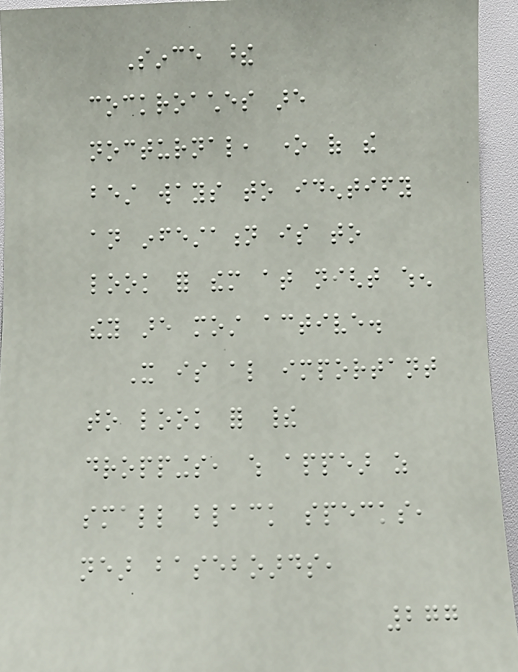Since these
cockroaches are
nocturnal, one of the
best ways to identify
an infestation is to
look for them at night when
they are most active.
It is also important
to look for their
droppings, which appear as
small black specks,
near baseboards,
277
